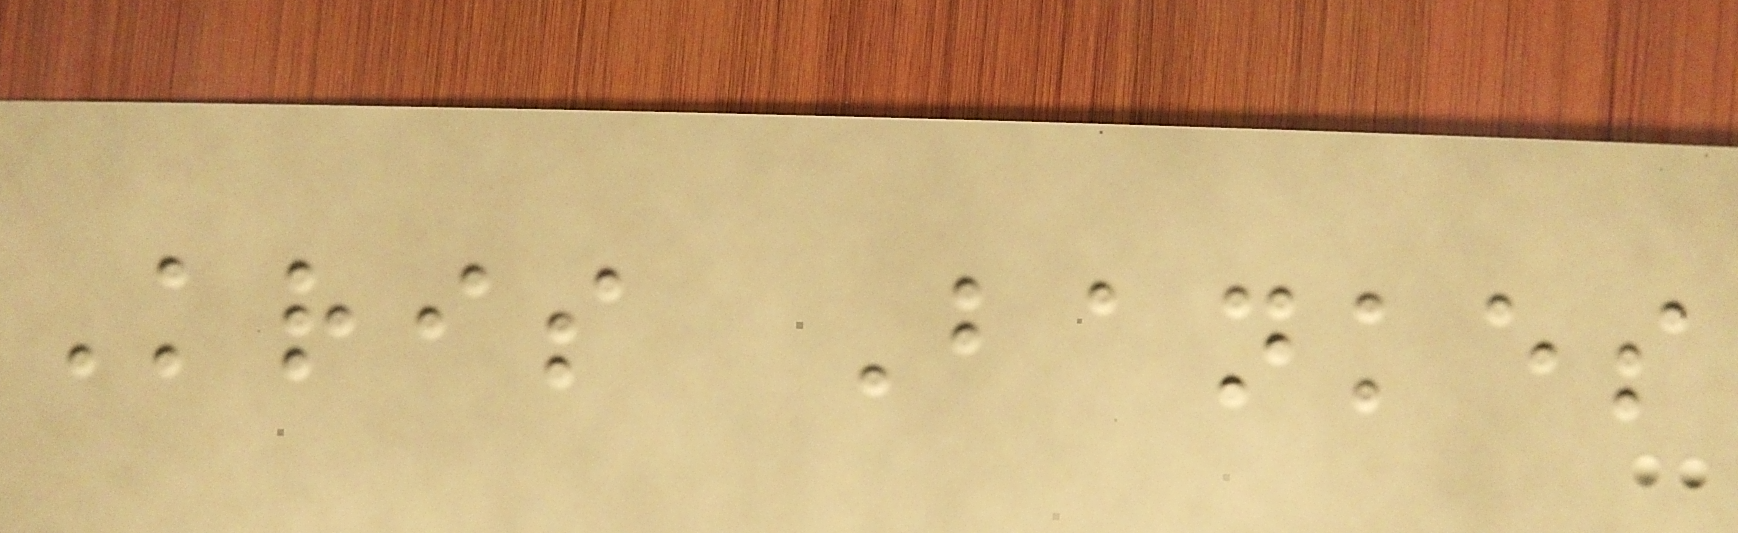Kris Bankes
